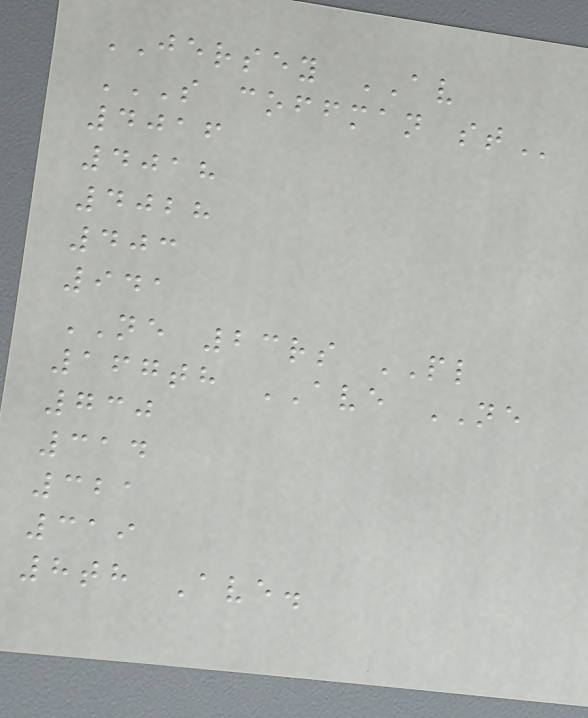JERSEY AV
S COFFMAN ST
4016
4018
4028
403
941
NE 23rs PL
167th AVE NE
730
314
321
319
8th Ave.
